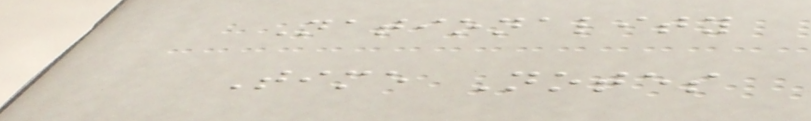Nationality
Time Notes
